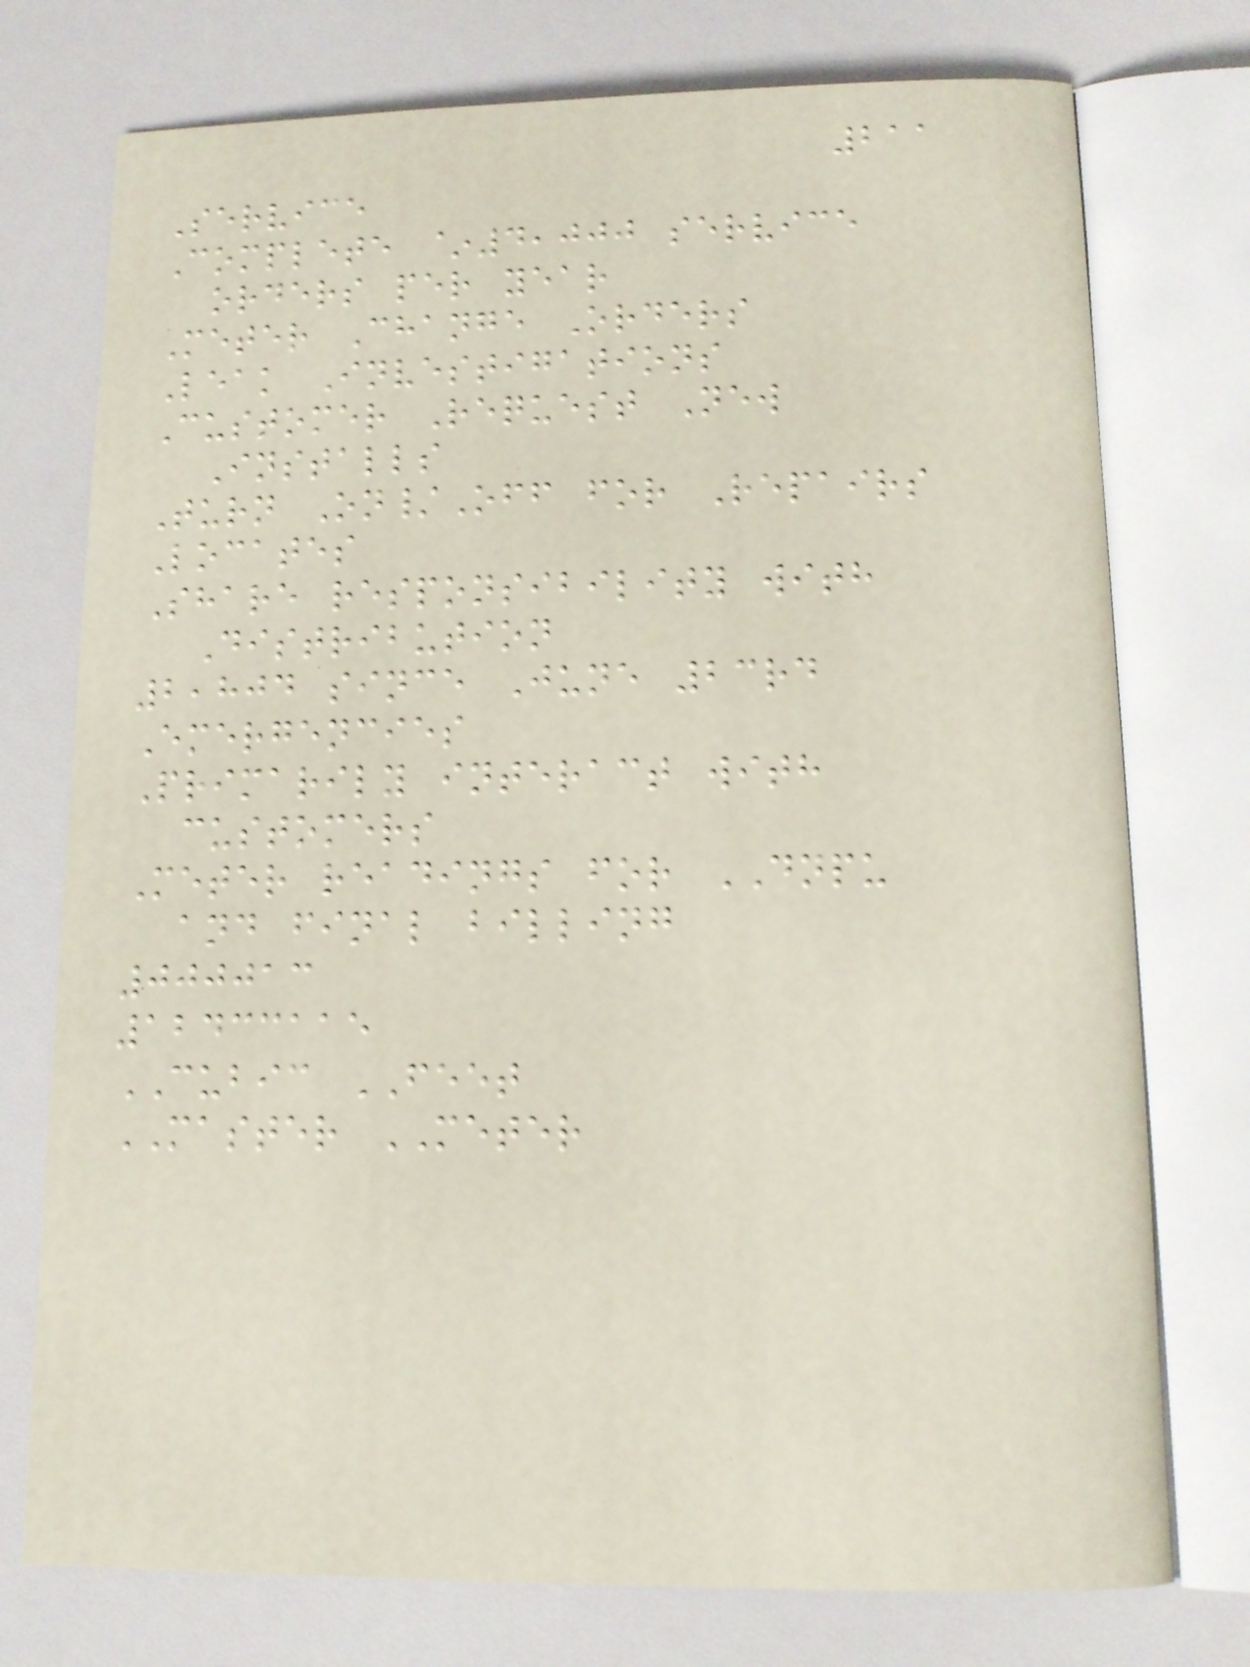211
Service
Complete ~4,000 service
orders per year
Meter Change Orders
Leak Investigations
Customer Request New
Installs
Turn On/Off for Repairs
Locates
Share responsibility with
Distribution
2,804 since June 23rd
Emergencies
Primarily interact with
customers
Meter readings for DNPU
and final billing
000013
12433115
CUBIC FEET
MASTER METER
